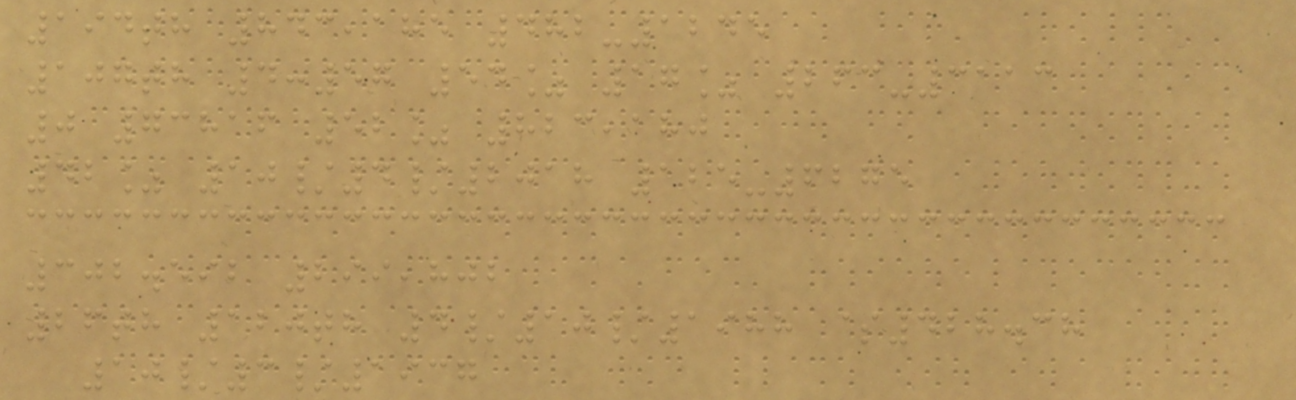194th 843,185 482-1245
107th 4:57 54% 17% 263-3113
0 73816 52% 823,180
42% 10/4/2018 125-6275
302.592 299,802
26th 120th 4/10/1988 $428.38
10/3/1937
